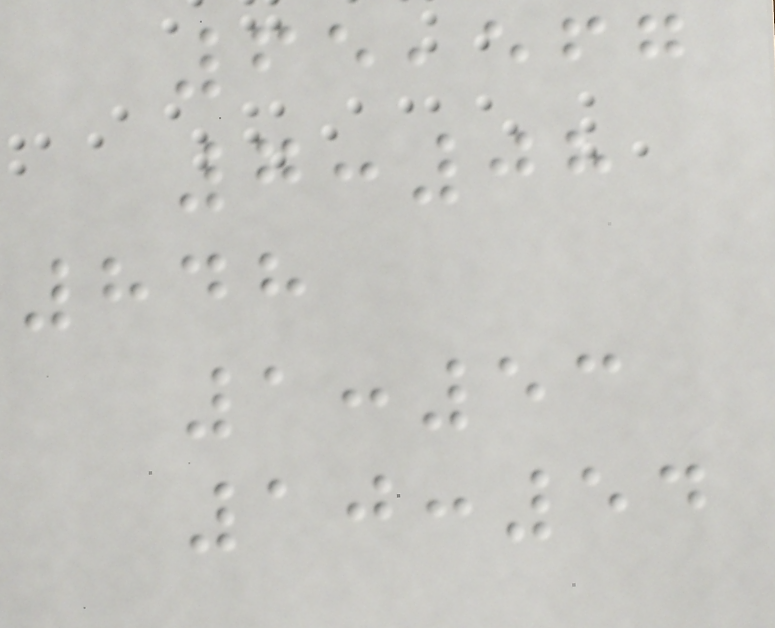65,567
7:08
848
1:53
10:54
